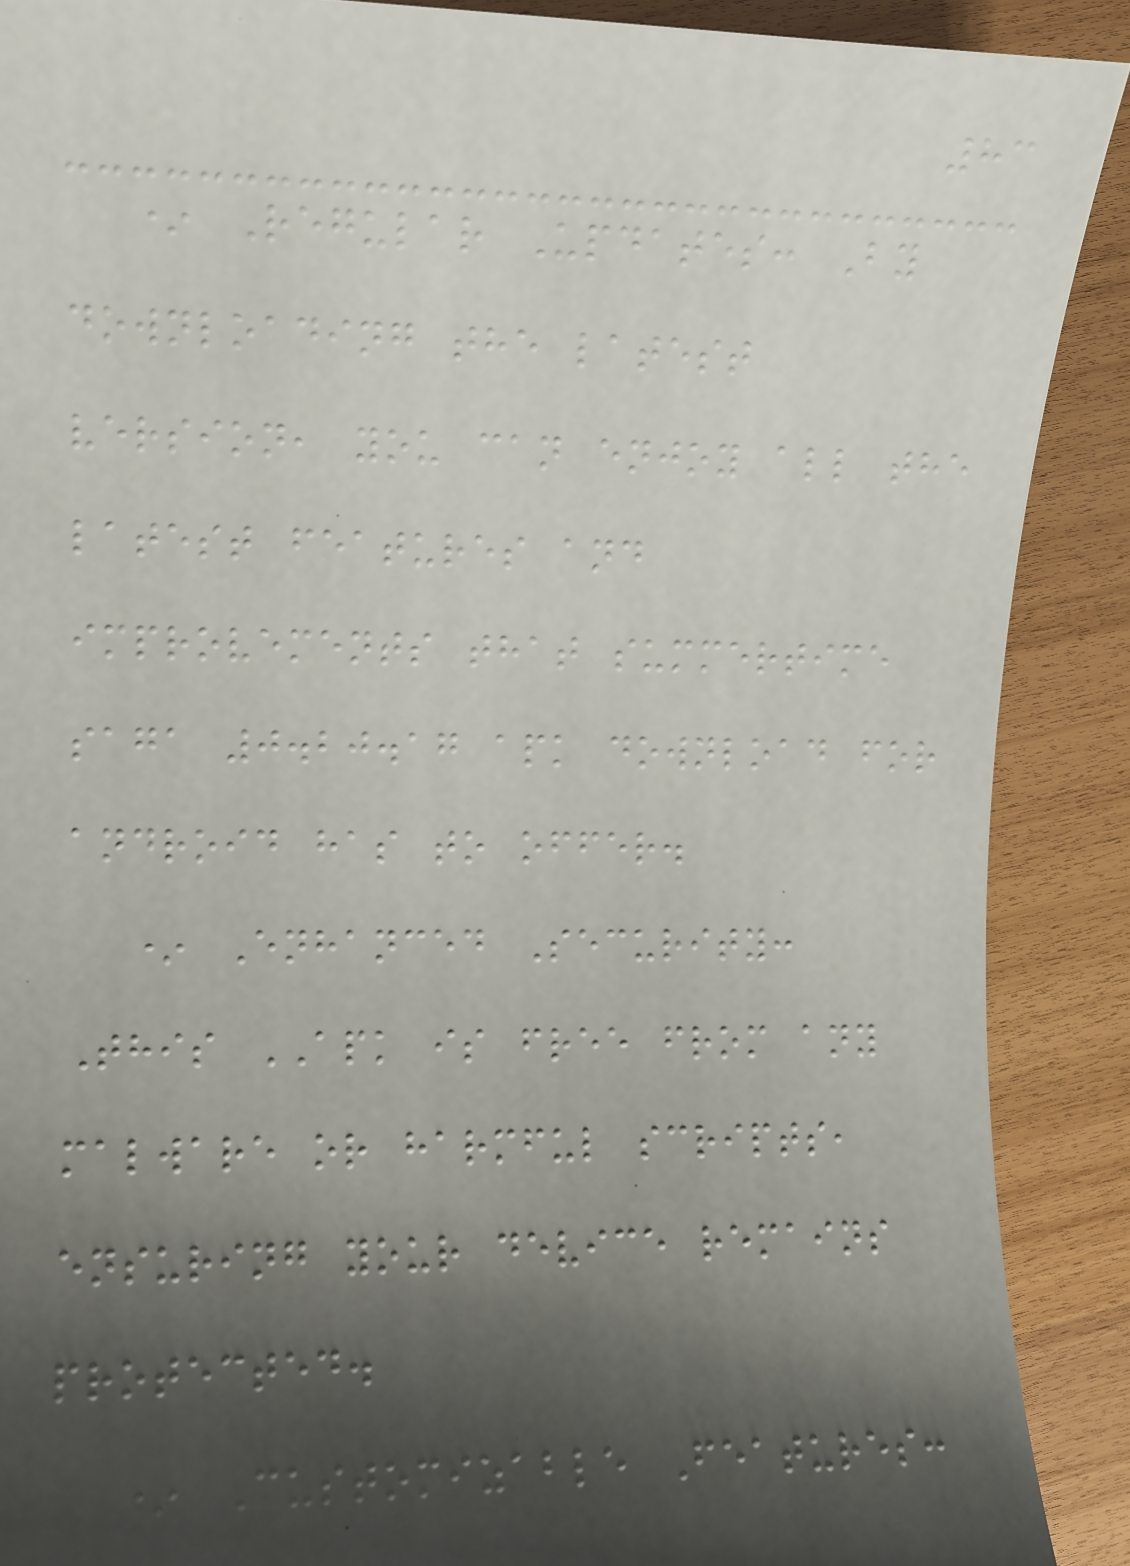83
* Regular Updates: By
downloading the latest
version, you can enjoy all the
latest features and
improvements that summertime
saga 0.20.17 apk download for
android has to offer.
* Enhanced Security:
This APK is free from any
malware or harmful scripts,
ensuring your device remains
protected.
* Customizable Features:
